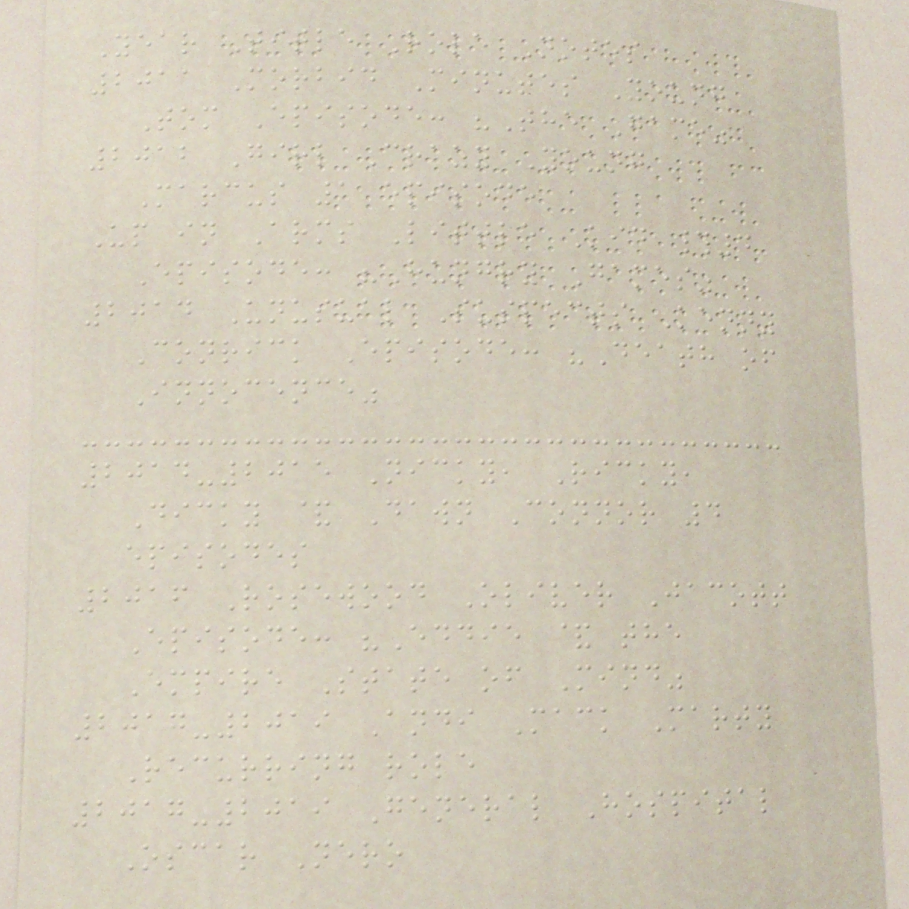Year Title Role Notes
2011 Morbid Minutes Young
Tom Episode: "The Game"
2012 Girl Crazy Young
Marcus 1 episode
Up in Arms Little Kid #4
Episode: "Hungry Games"
2014 Unusual Suspects Kenny
Conrick Episode: "Death of
Innocence"
2014-2015 Nicky, Ricky,
Dicky & Dawn Connor 4
episodes
2016 Rosewood Oliver Jacott
Episode: "Eddie & the
Empire State of Mind"
2017-2019 Andi Mack Marty
Recurring role
2017-2019 General Hospital
Oscar Nero
